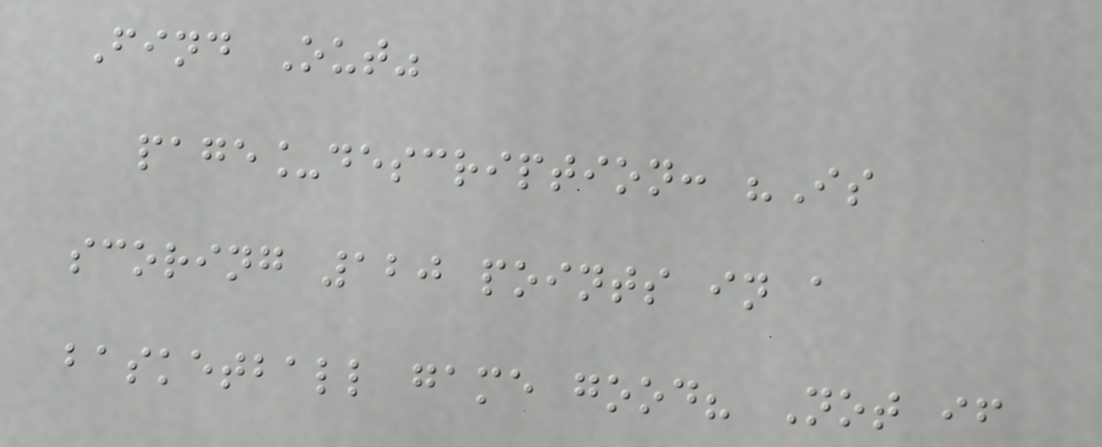Find Out"
page_description: "Is
scoring 120 points in a
basketball game good? Not if
